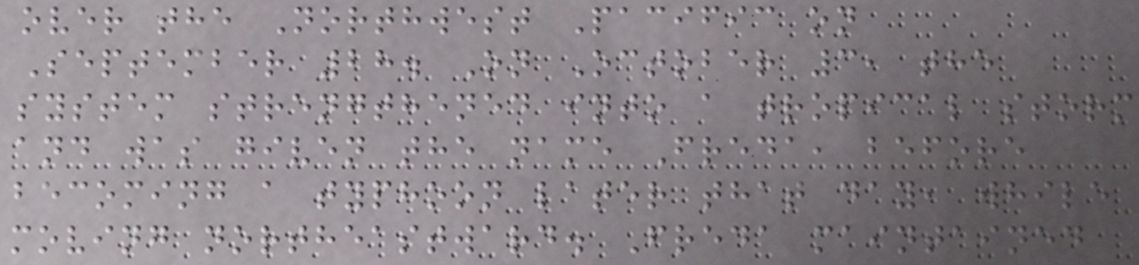over the Northwest Pacific on
September 28. On October 3, the
system strengthened into a tropical storm
and was given the name Freda, before
becoming a typhoon later that day, while
moving northeastward. Freda maintained
